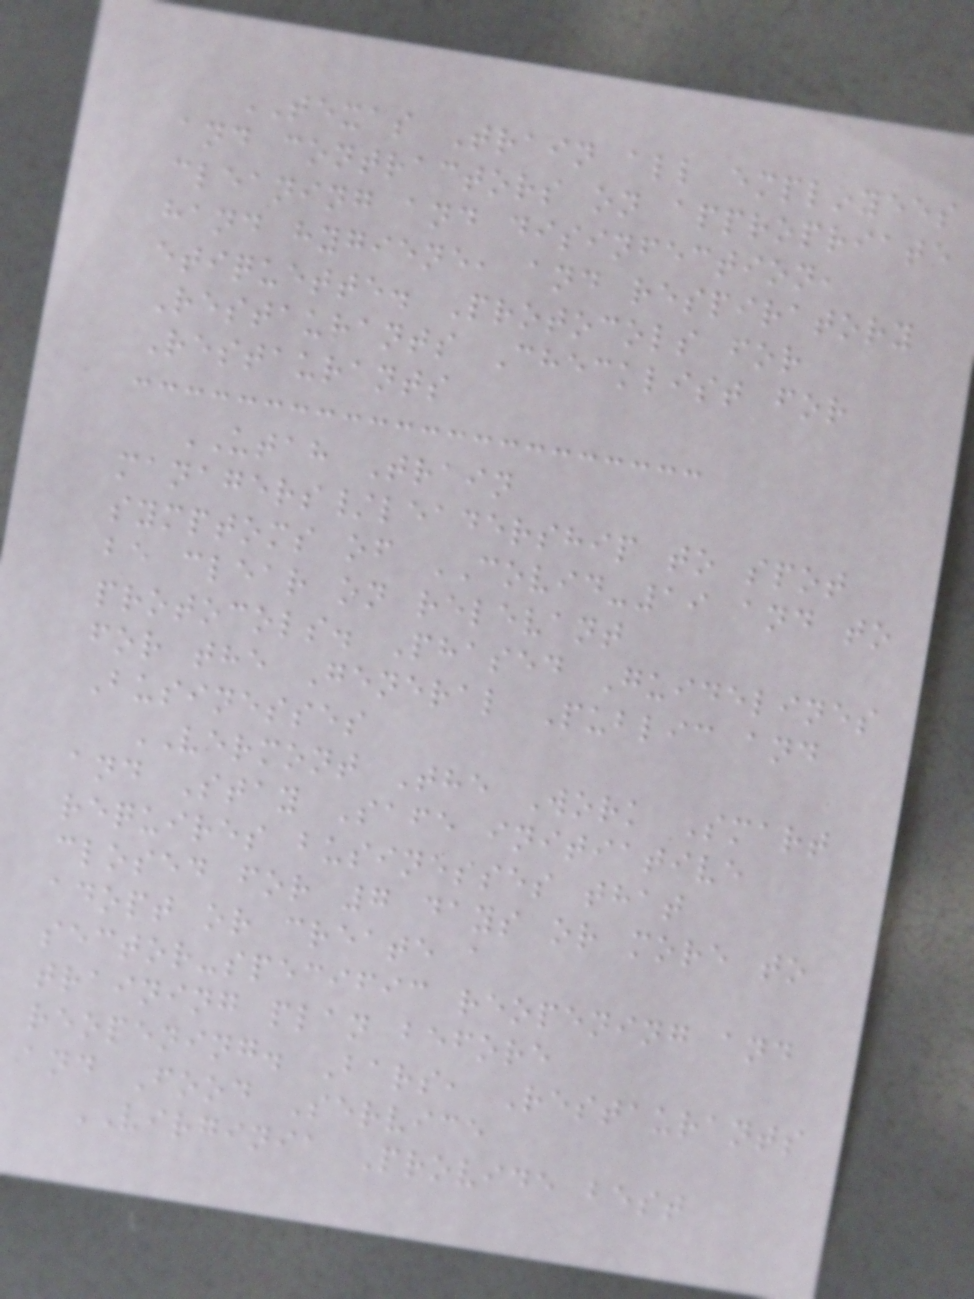TEXAS Train all employees
and contractors on appropriate
cleaning and disinfection,
hand hygiene, and respiratory
etiquette. Protocols for
Restaurants Checklist for
Restaurants
UTAH Train
managers/leadership to spot
symptoms of COVID-19 and to
be clear on relevant
protocols. Phased Guidelines
for the General Public and
Businesses
VERMONT The Work Smart
and Stay Safe initiative
requires businesses that
closed for 7 days or more to
adopt or create a
sector-specific reopening and
training plan before
reopening. Bars, Restaurants
and Food Service
VIRGINIA Provide best
